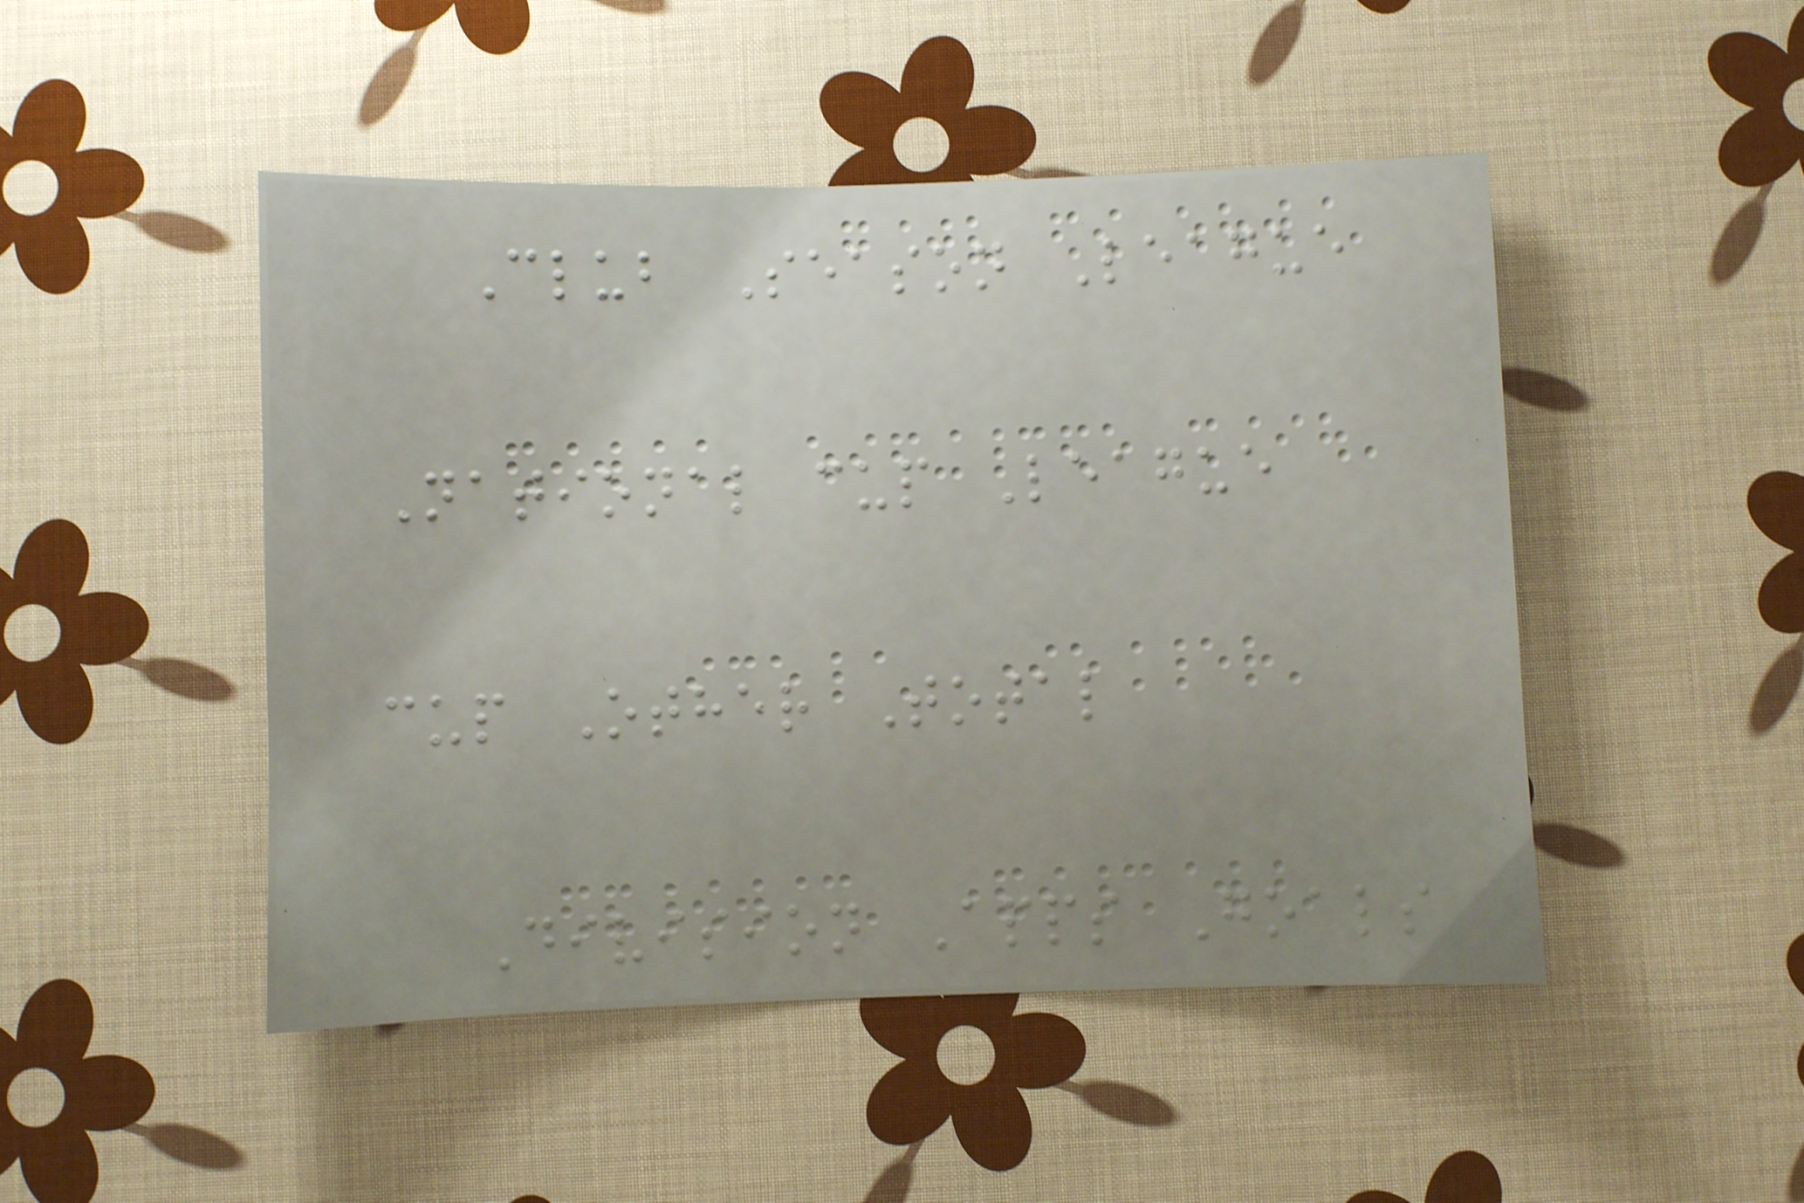Club Season League
National cup League
cup Other Total
Division Apps Goals
